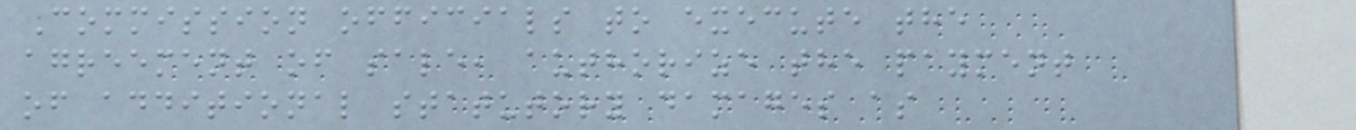Commission officials to execute the
agreement of sale, authorize the payment
of additional statutory damages as
